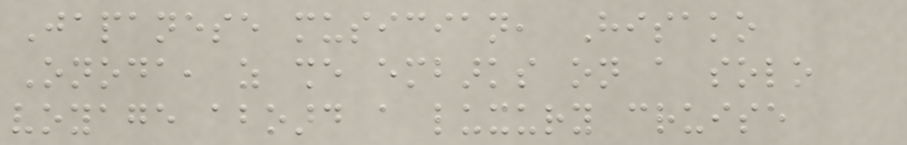Japanese musician, Hisako
Onoda, as she embarks on a solo
voyage aboard a luxury cruise
